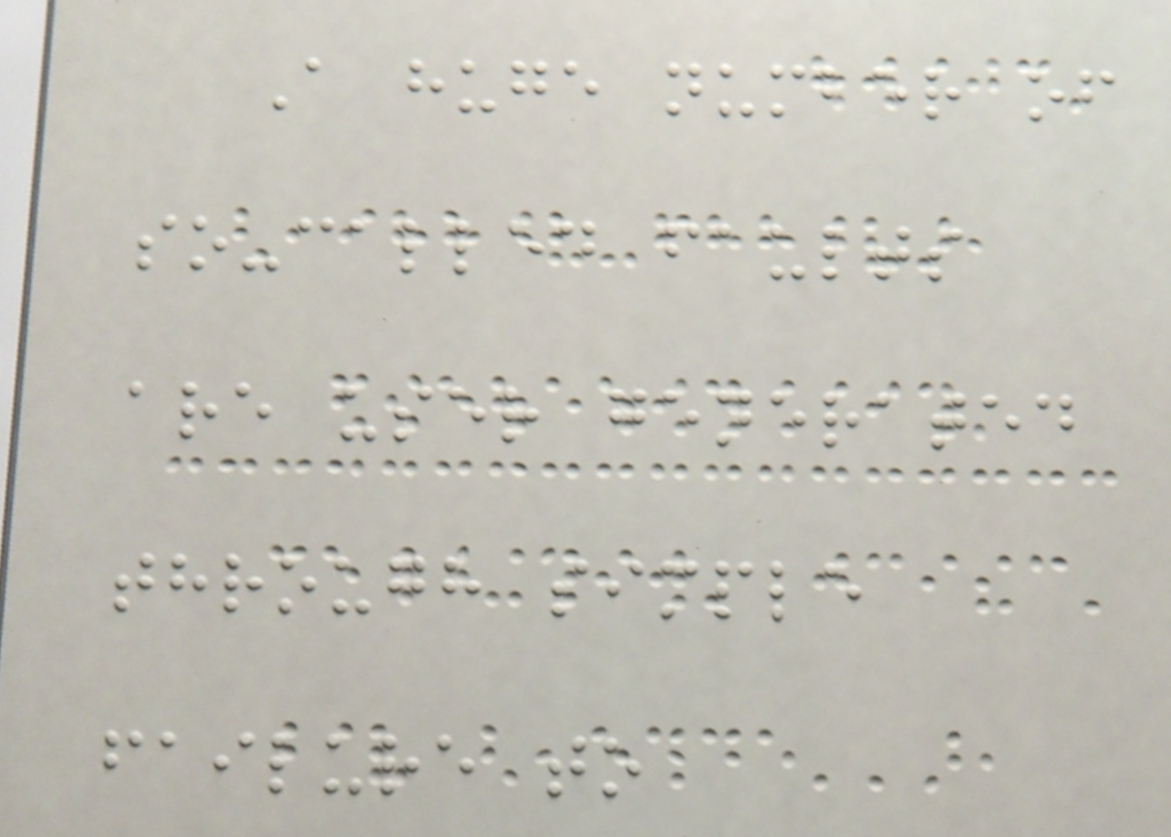A huge number of
so-called faults
are user generated
through simple
failure to
